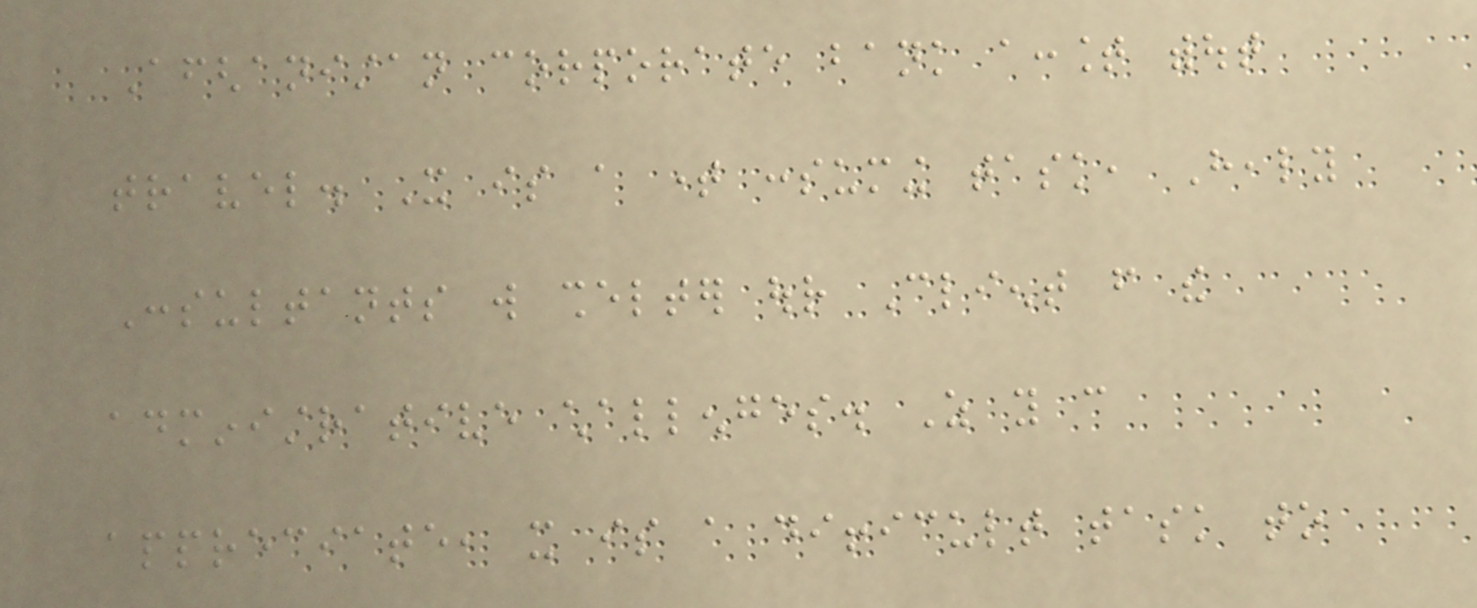Afghanistan corporate bank account without
travel. It is a time consuming task, Healy
Consultants will shelter our Client from the
administrative challenges. As you can
appreciate, it is a difficult task to
